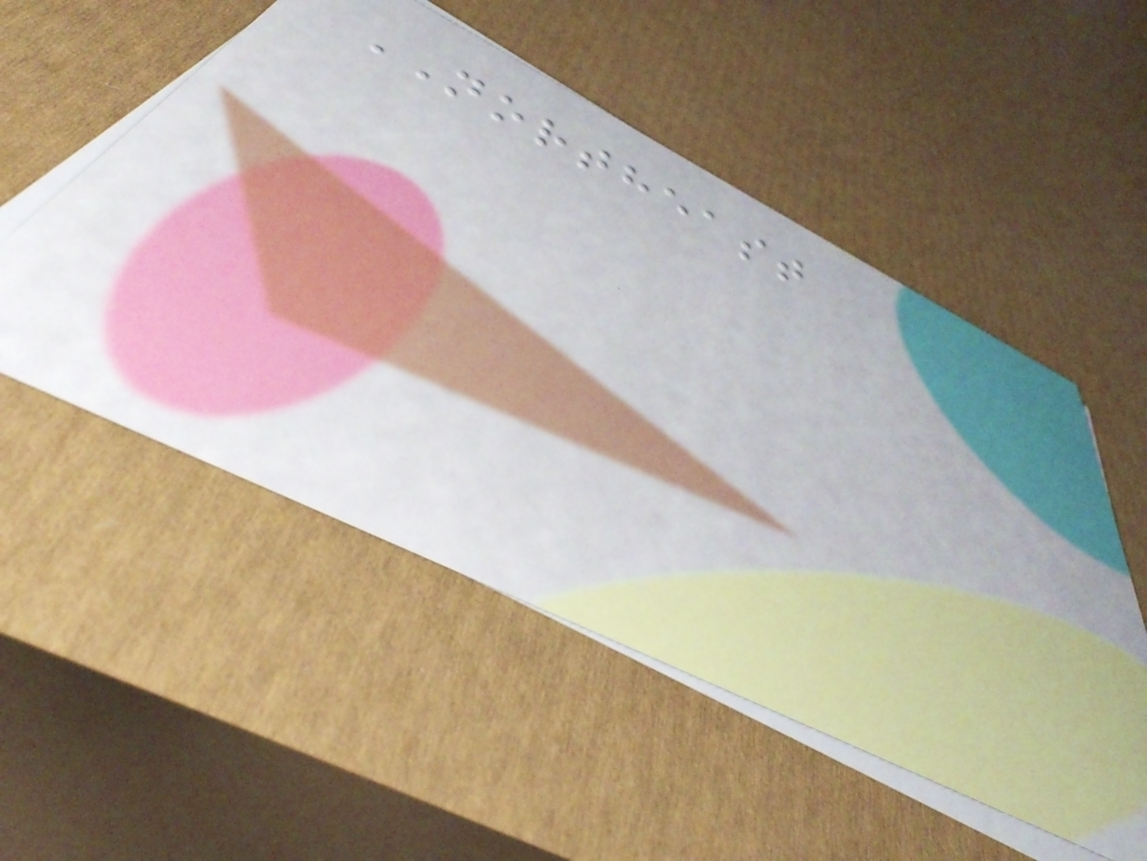NORTHEAST
